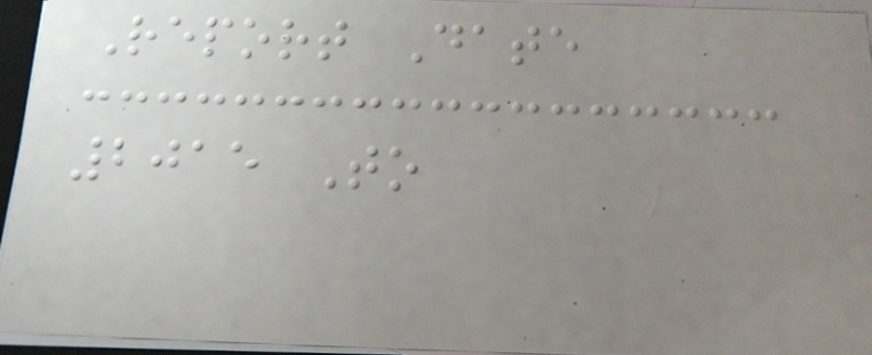Report Date
2015 To
